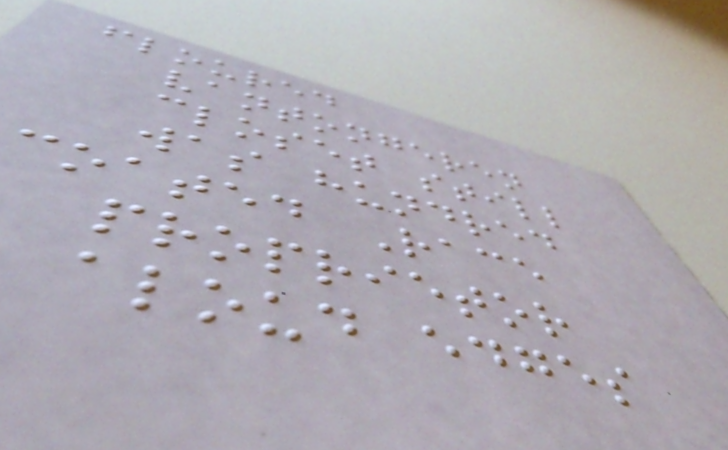floured
vantongeren
closet still
was hundred
coated Race
proprietor
aloud edges
